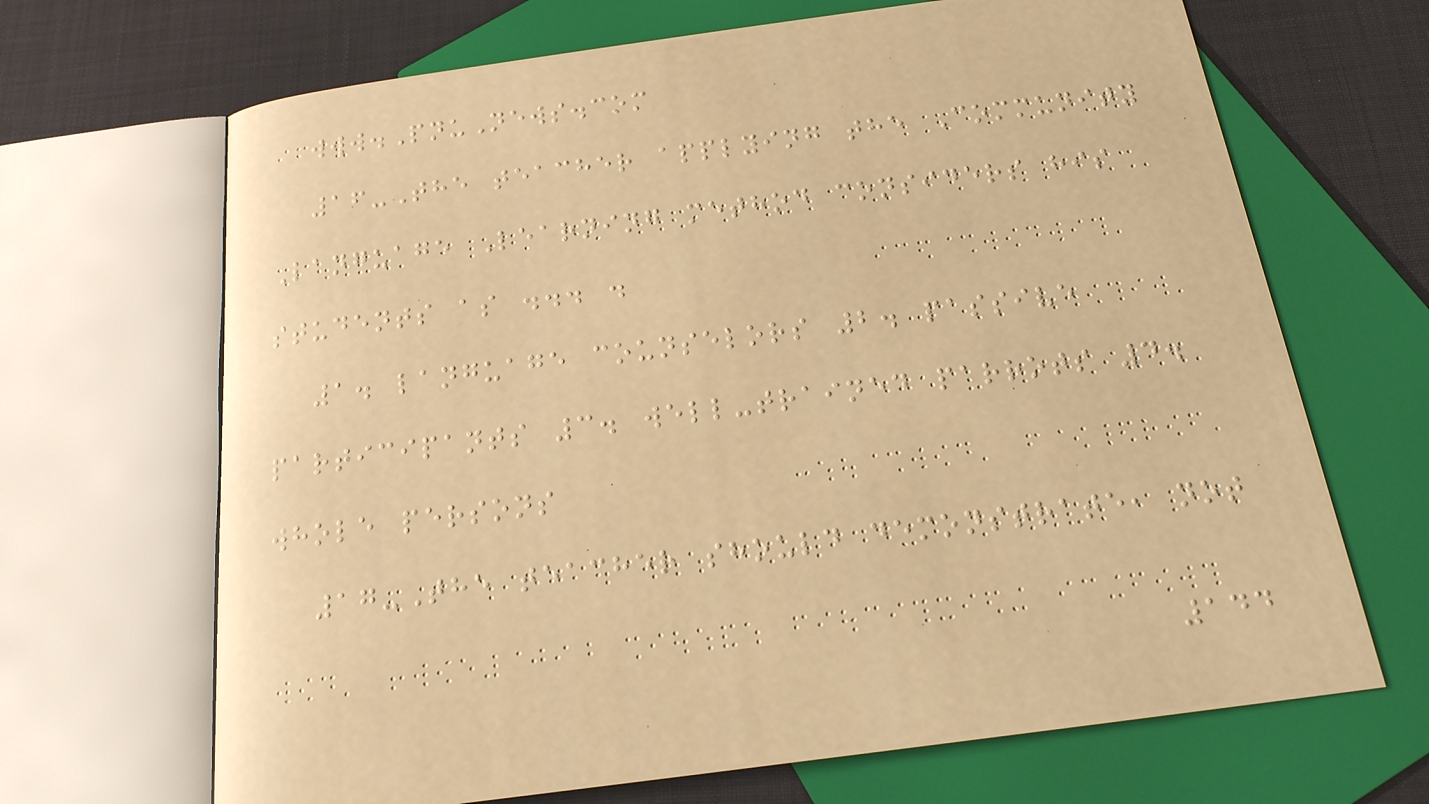www.PnuNews.com
16-The teacher applying the Community
Language Learning method considers his
students as ... .
1. language counselors 2. passive
participants 3. well-trained parrots 4.
whole persons
17-The teacher should demonstrate, not
144
